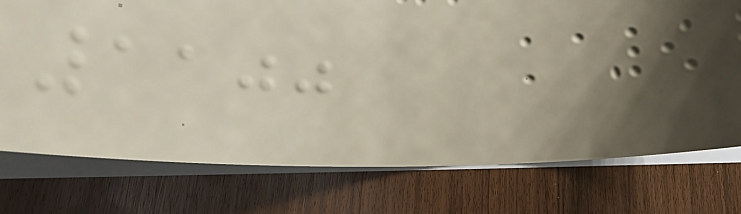1100
